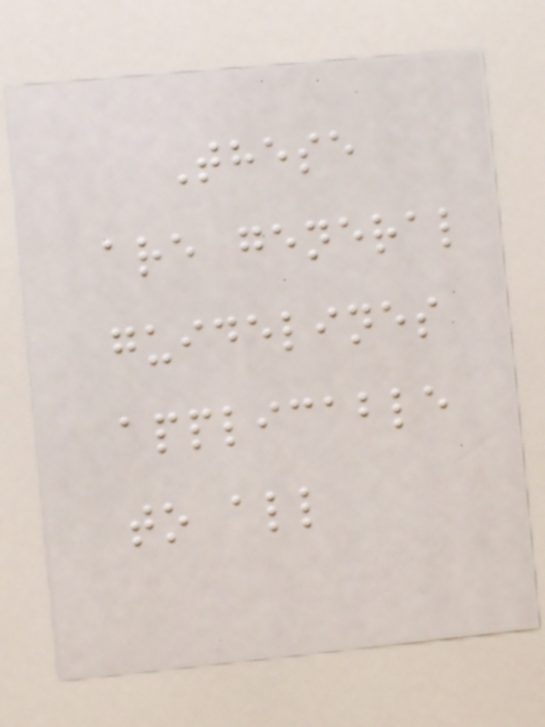These
are general
guidelines
applicable
to all
